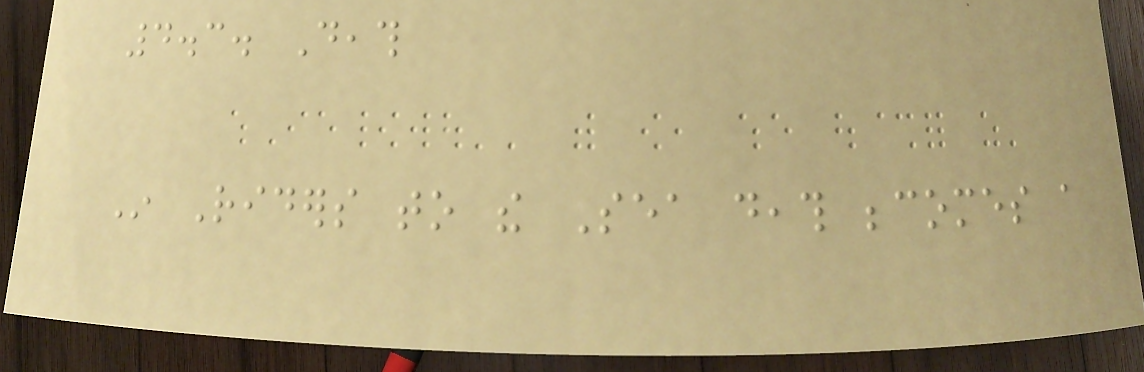4.3. Death
In Riders to the Sea death becomes a
